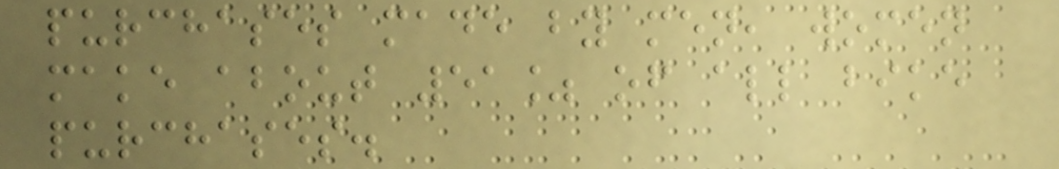purchases made by men, women
make about 51% of all bike
purchases.
